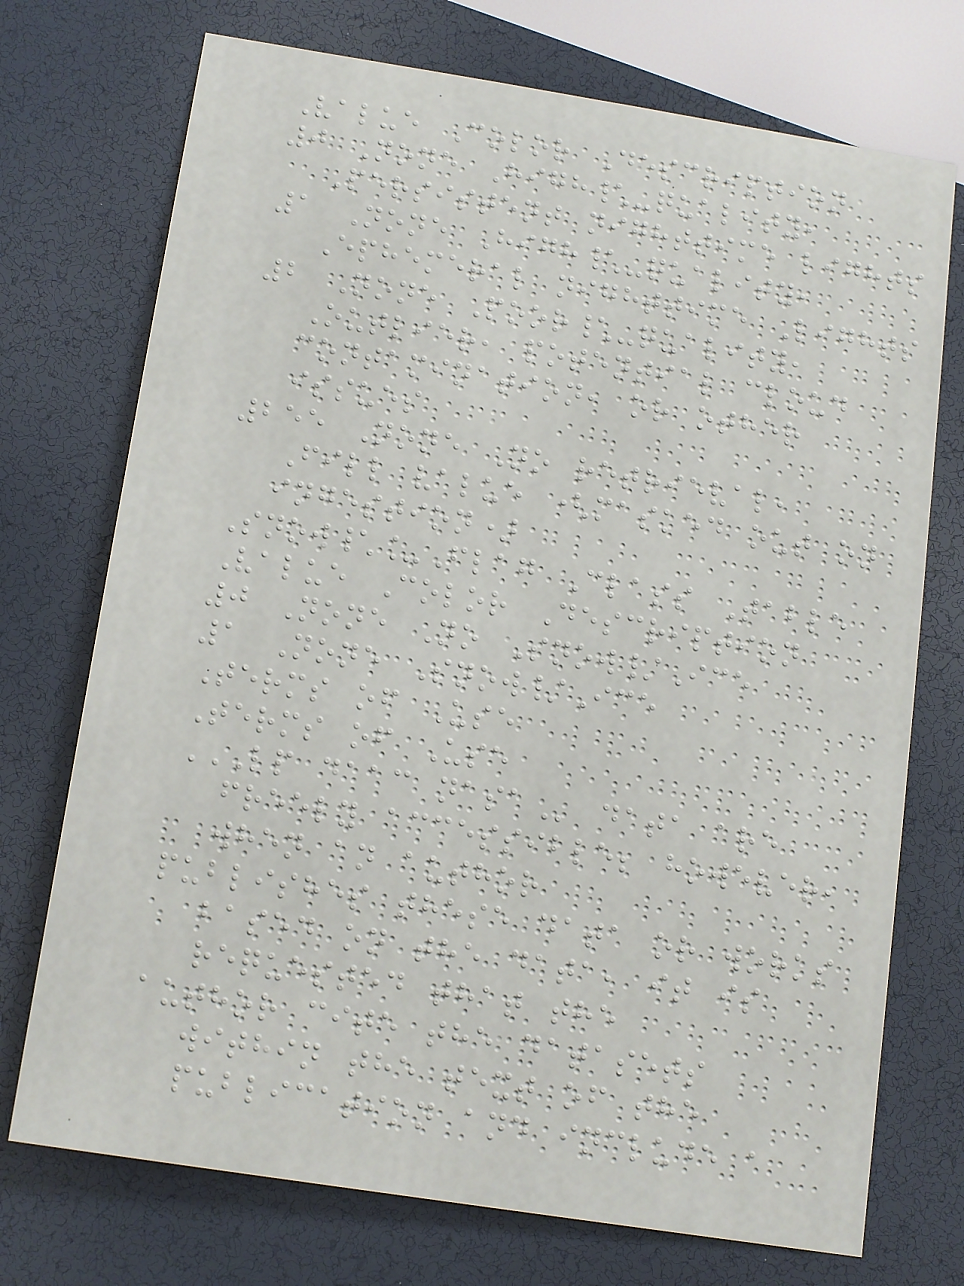Value Color Description
0 None High\-quality,
Persistent nighttime lights
1 None High\-quality,
Ephemeral nighttime Lights
2 None Poor\-quality,
Outlier, potential cloud
contamination, or other
issues
255 None No retrieval,
Fill value (masked out on
ingestion)
Snow\_Flag Class Table
Value Color Description
0 None No Snow/Ice
1 None Snow/Ice
Terms of Use
Terms of Use
LP DAAC NASA data are
freely accessible; however,
when an author
publishes these data or works
based on the data, it is
requested that the
author cite the datasets
within the text of the
publication and include a
